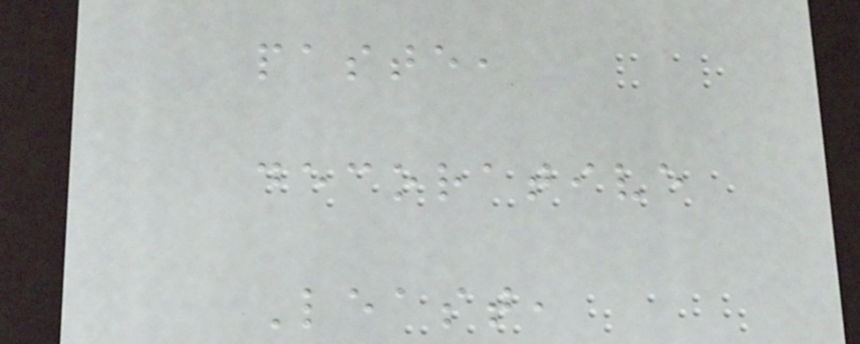paste,
decorative
Least,
